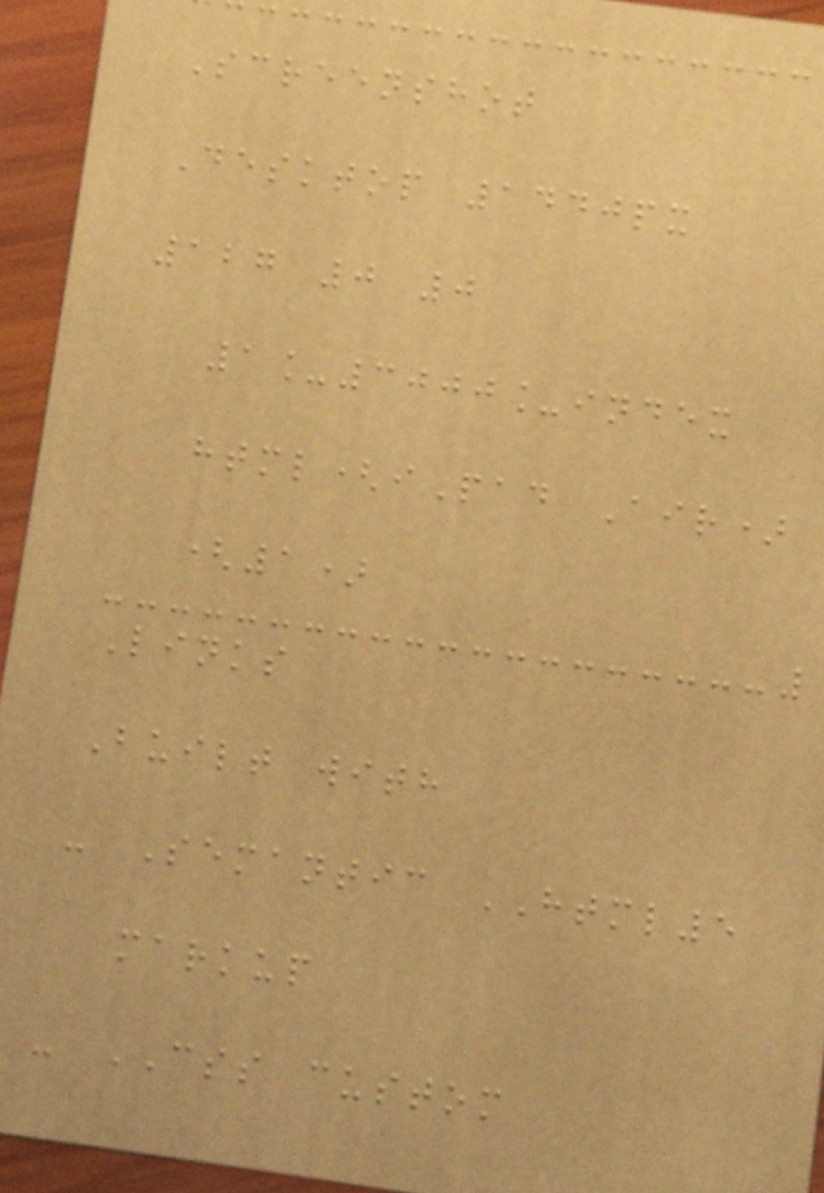Screenshot
Desktop 1440px
127 0 0
1_3000_index
html(iPad Air)
(1)
Links
Built with
- Semantic HTML5
markup
- CSS custom
